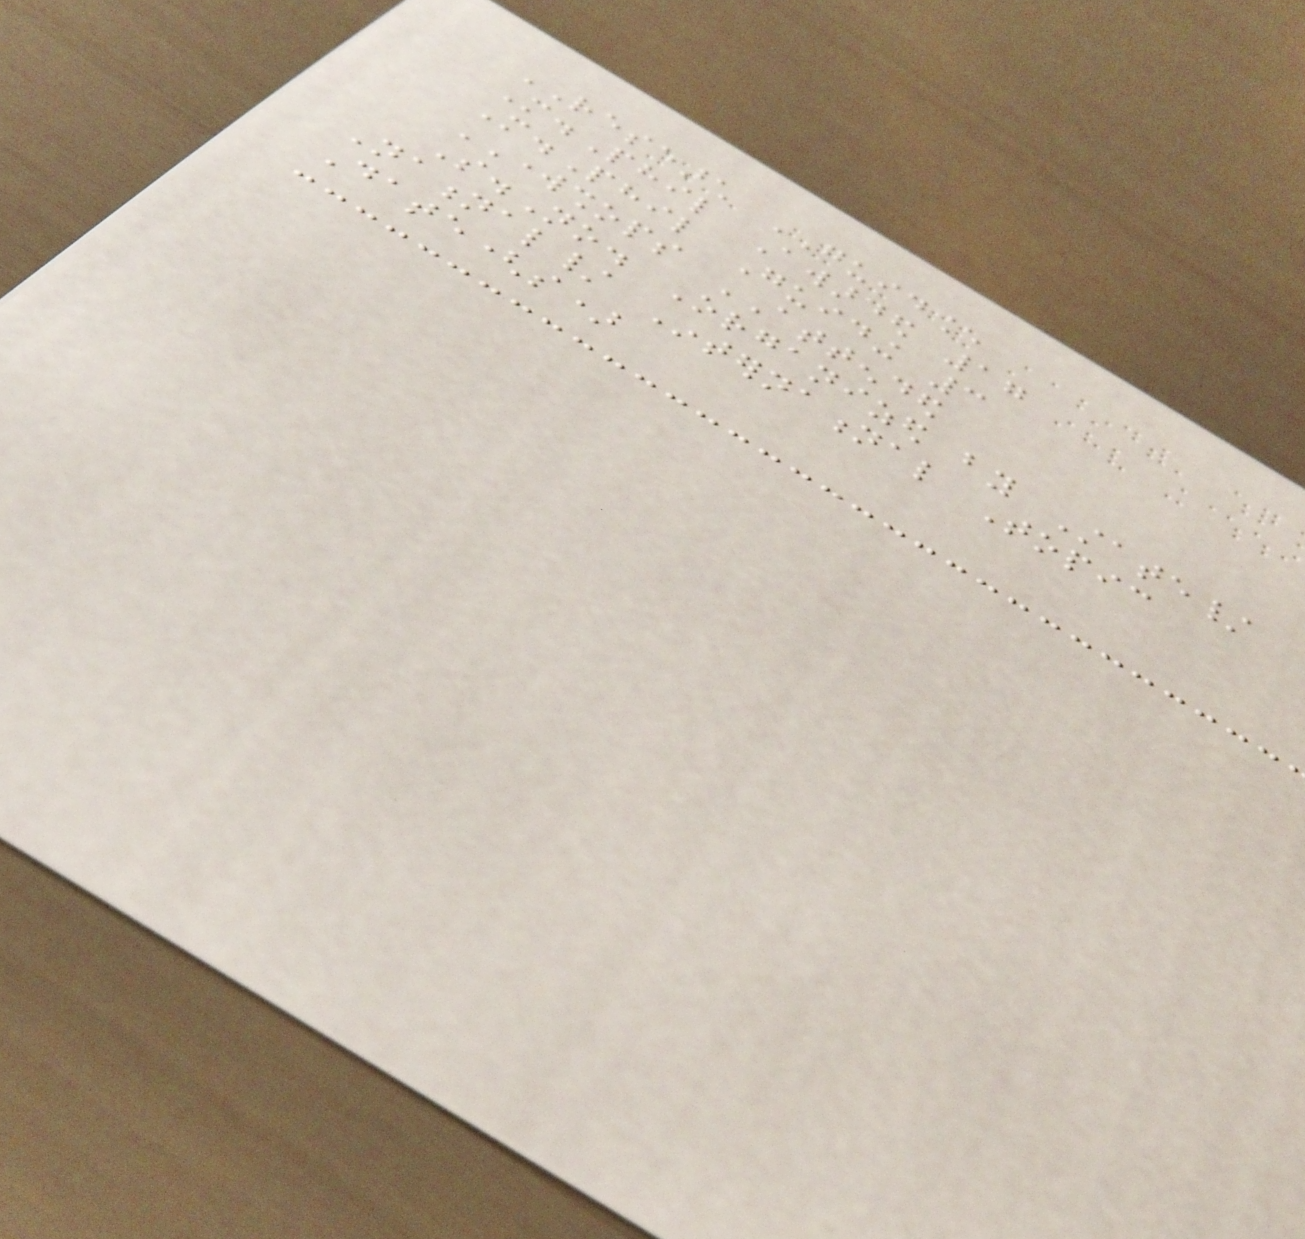RESEARCH GUIDANCE
M.Phil Awarded 17
M.Phil Guiding 3
WORKSHOPS ATTENDED
S.No. Organized by State/
National/ International Topic
Date(s)
